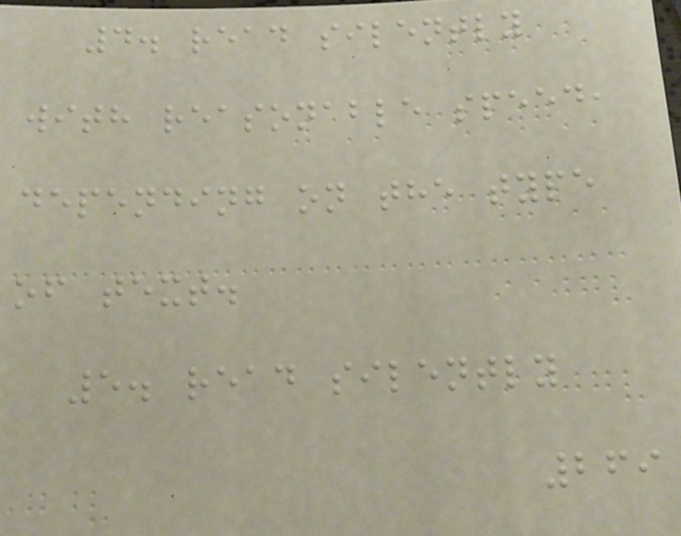4. read silently
with reasonable speed,
depending on the type
of text.
5. read silently
269
